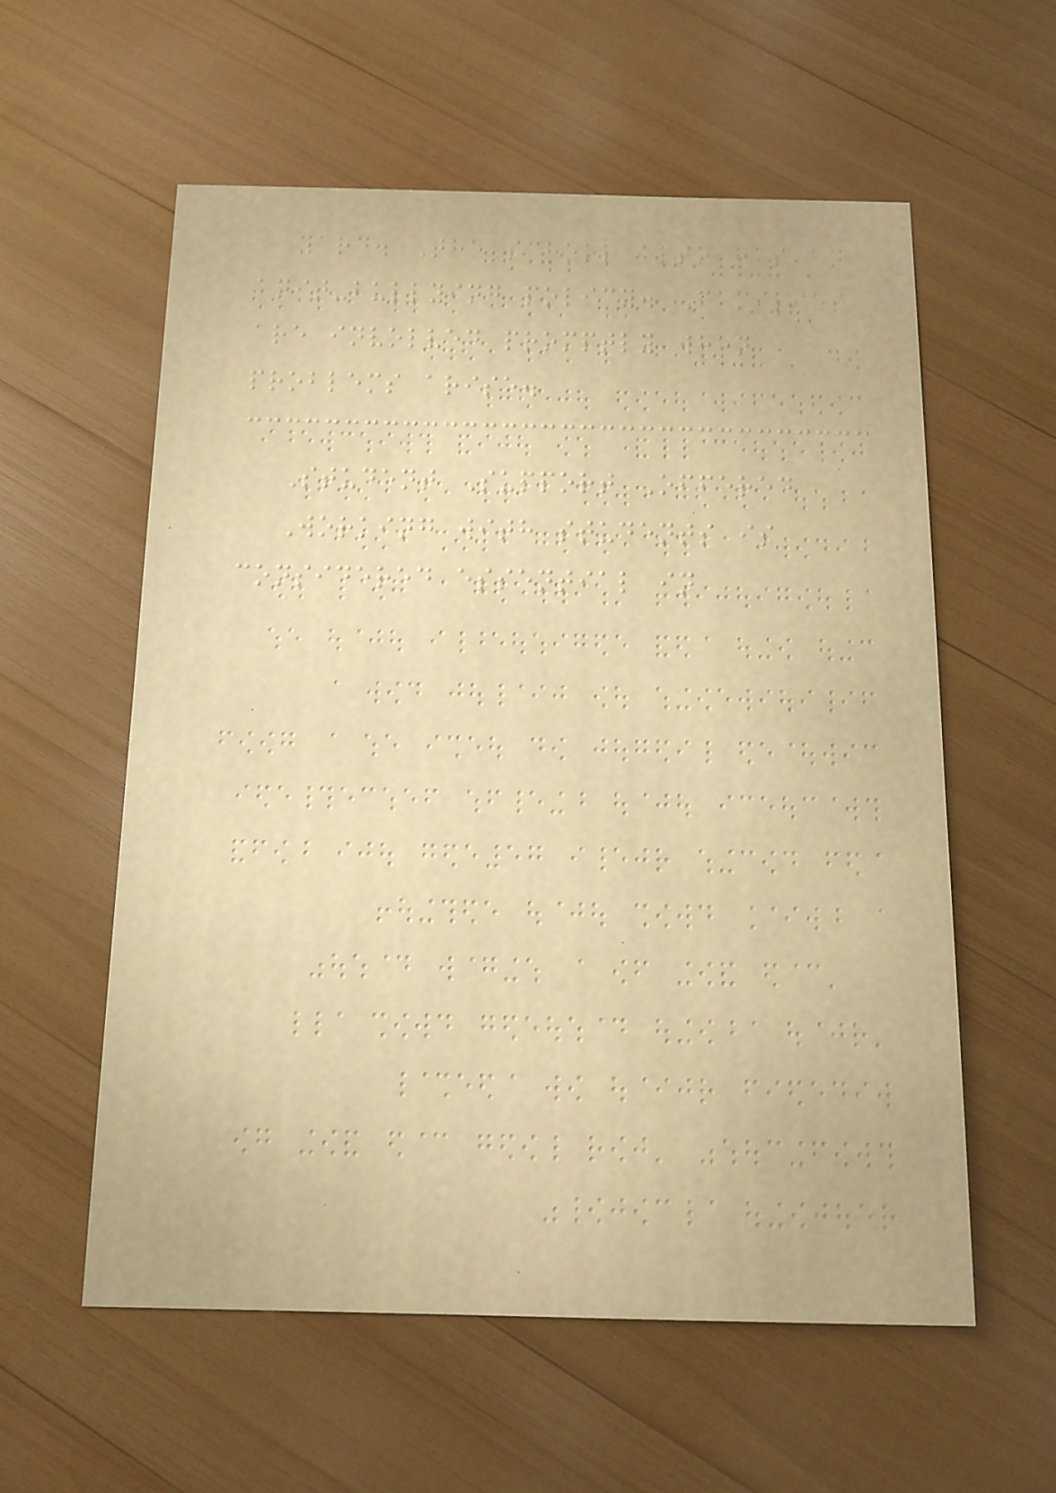yard. The school also has an
anit-bullying policy. Families
are involved promptly when
problems arise.
Student Support Offered
Working with students is
considered essential in
